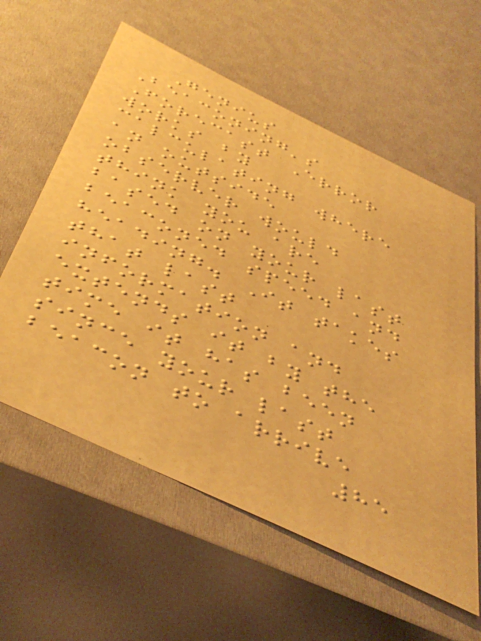Genius
Beaconing's
Forecast Error
works by
calculating where
an outside
observer would
think you are
based on your last
beaconed speed and
heading. It takes
that last
information and
extends it by the
time it has been
since your last
beacon to arrive
85
